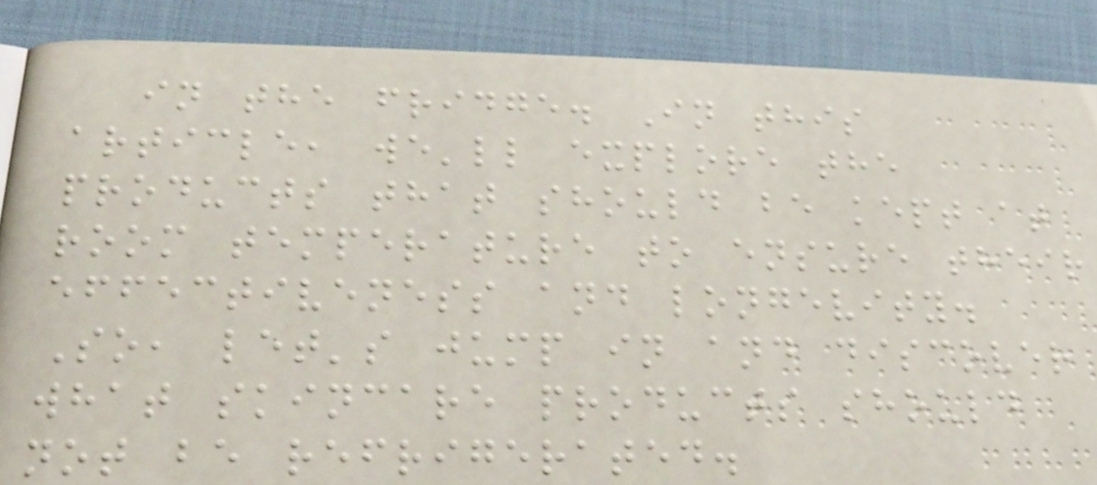in the fridge. In this
article, we'll explore the
products that should be kept at
room temperature to ensure their
effectiveness and longevity.
So, let's jump in and discover
what skincare products should
not be refrigerated.
